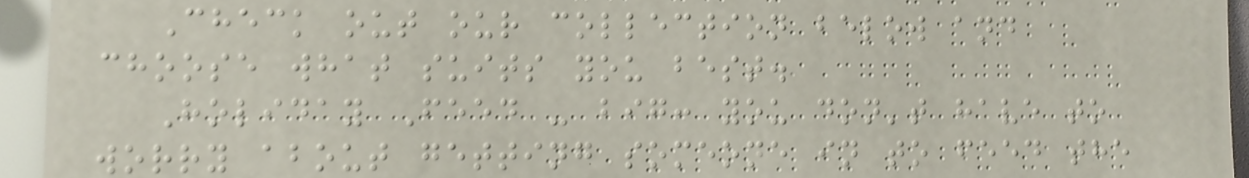Check out our collection below and
choose what suits you best.
Holiday Feed - big: you don't have to
worry about getting someone in to feed the
